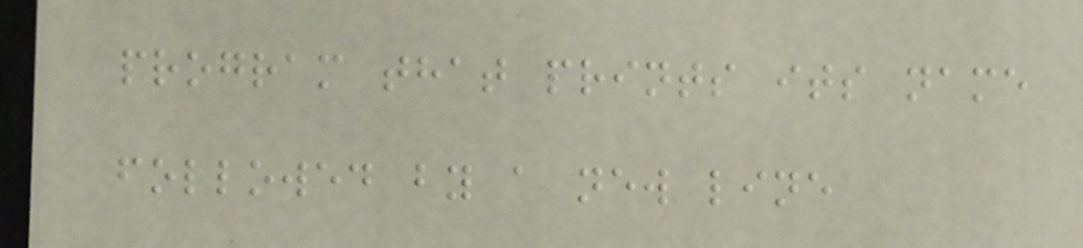program that prints its name
followed by a new line
